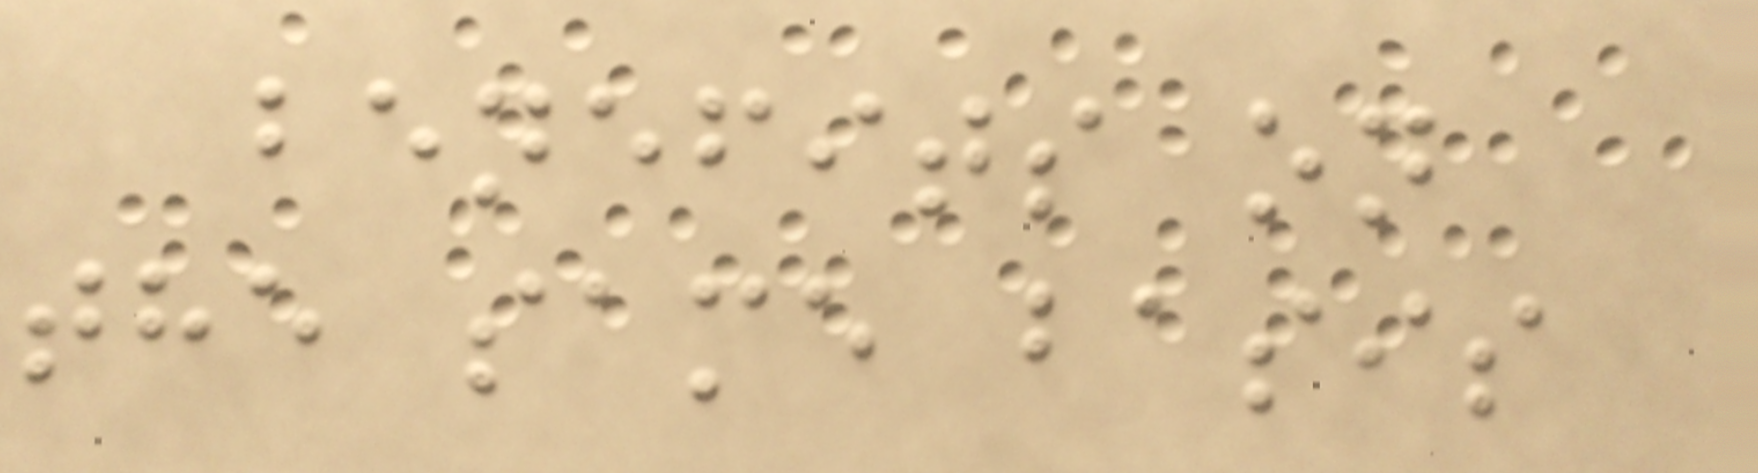benefits on
the same basis
